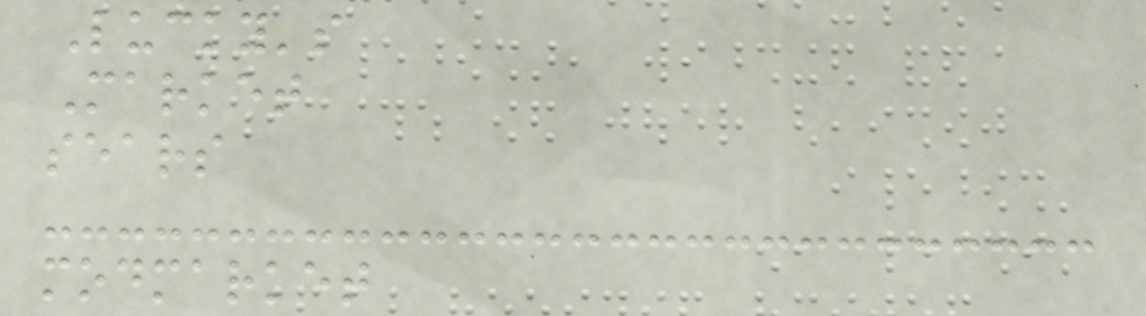Lucky's
Market
sears
modmarket
